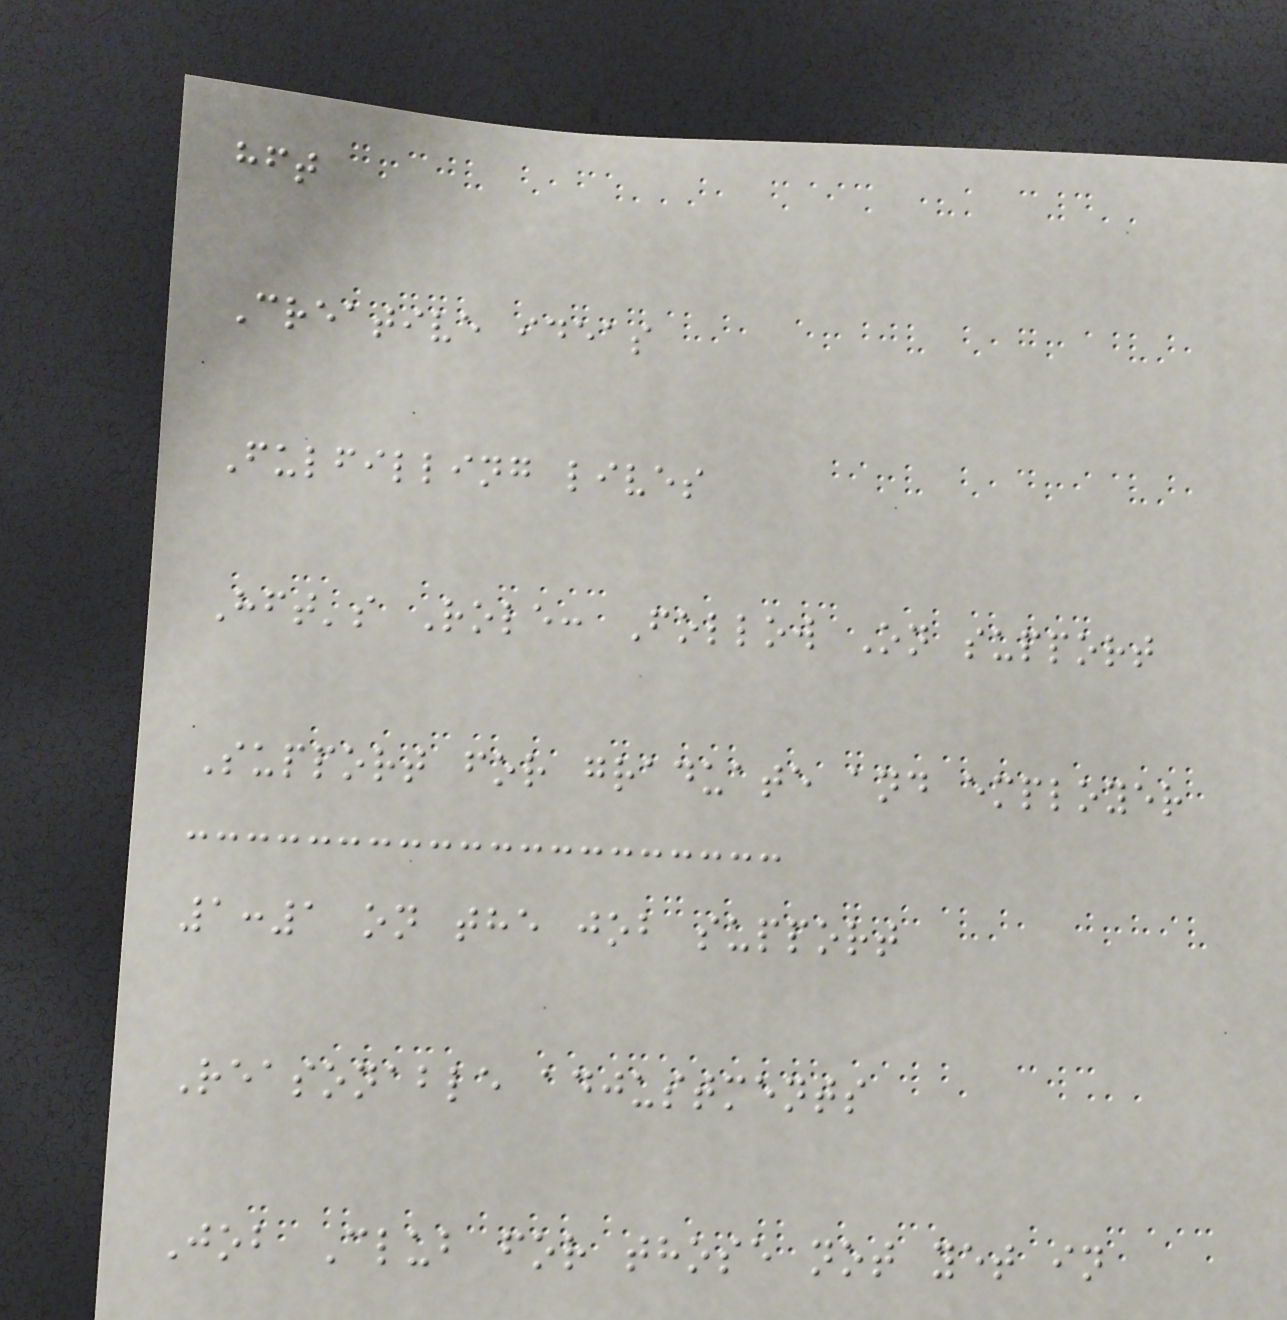hft
Creative ideas
Fulfilling lives
Hft's Role: Follow On support
Support for graduate and employer
1:1 on the job support
Reasonable adjustments
Job Club for those not yet in
